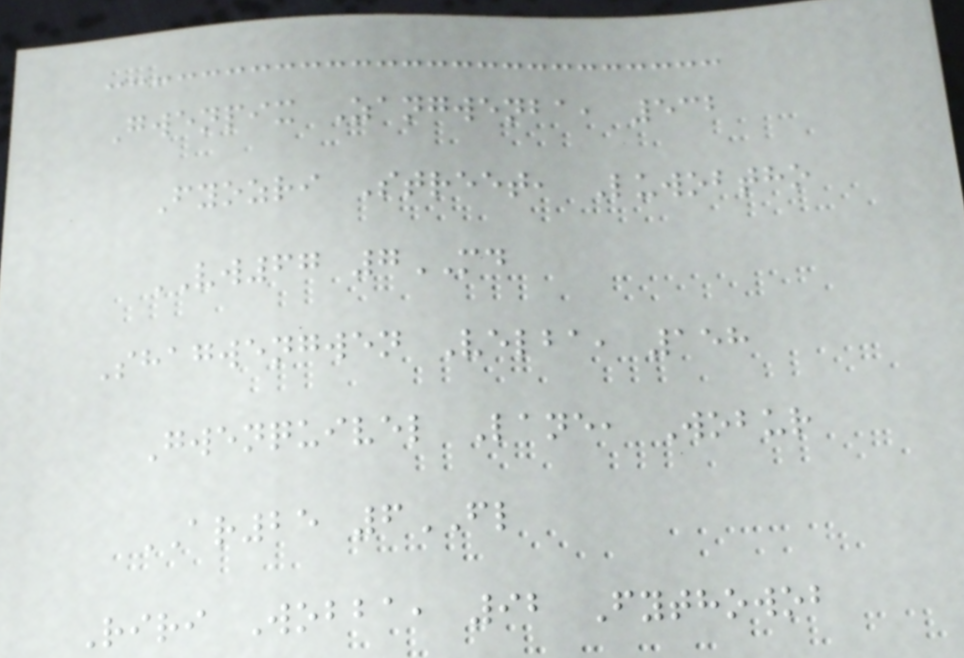Gwenpix Zangwenba, 532
Fyozri Street, Luwobtho
VW67 7MD
Shagwengwen Velba, 158
Gwenquivel Lane, Wobur
AR25 6FL
Riri Wobba, 92 Fythowob
